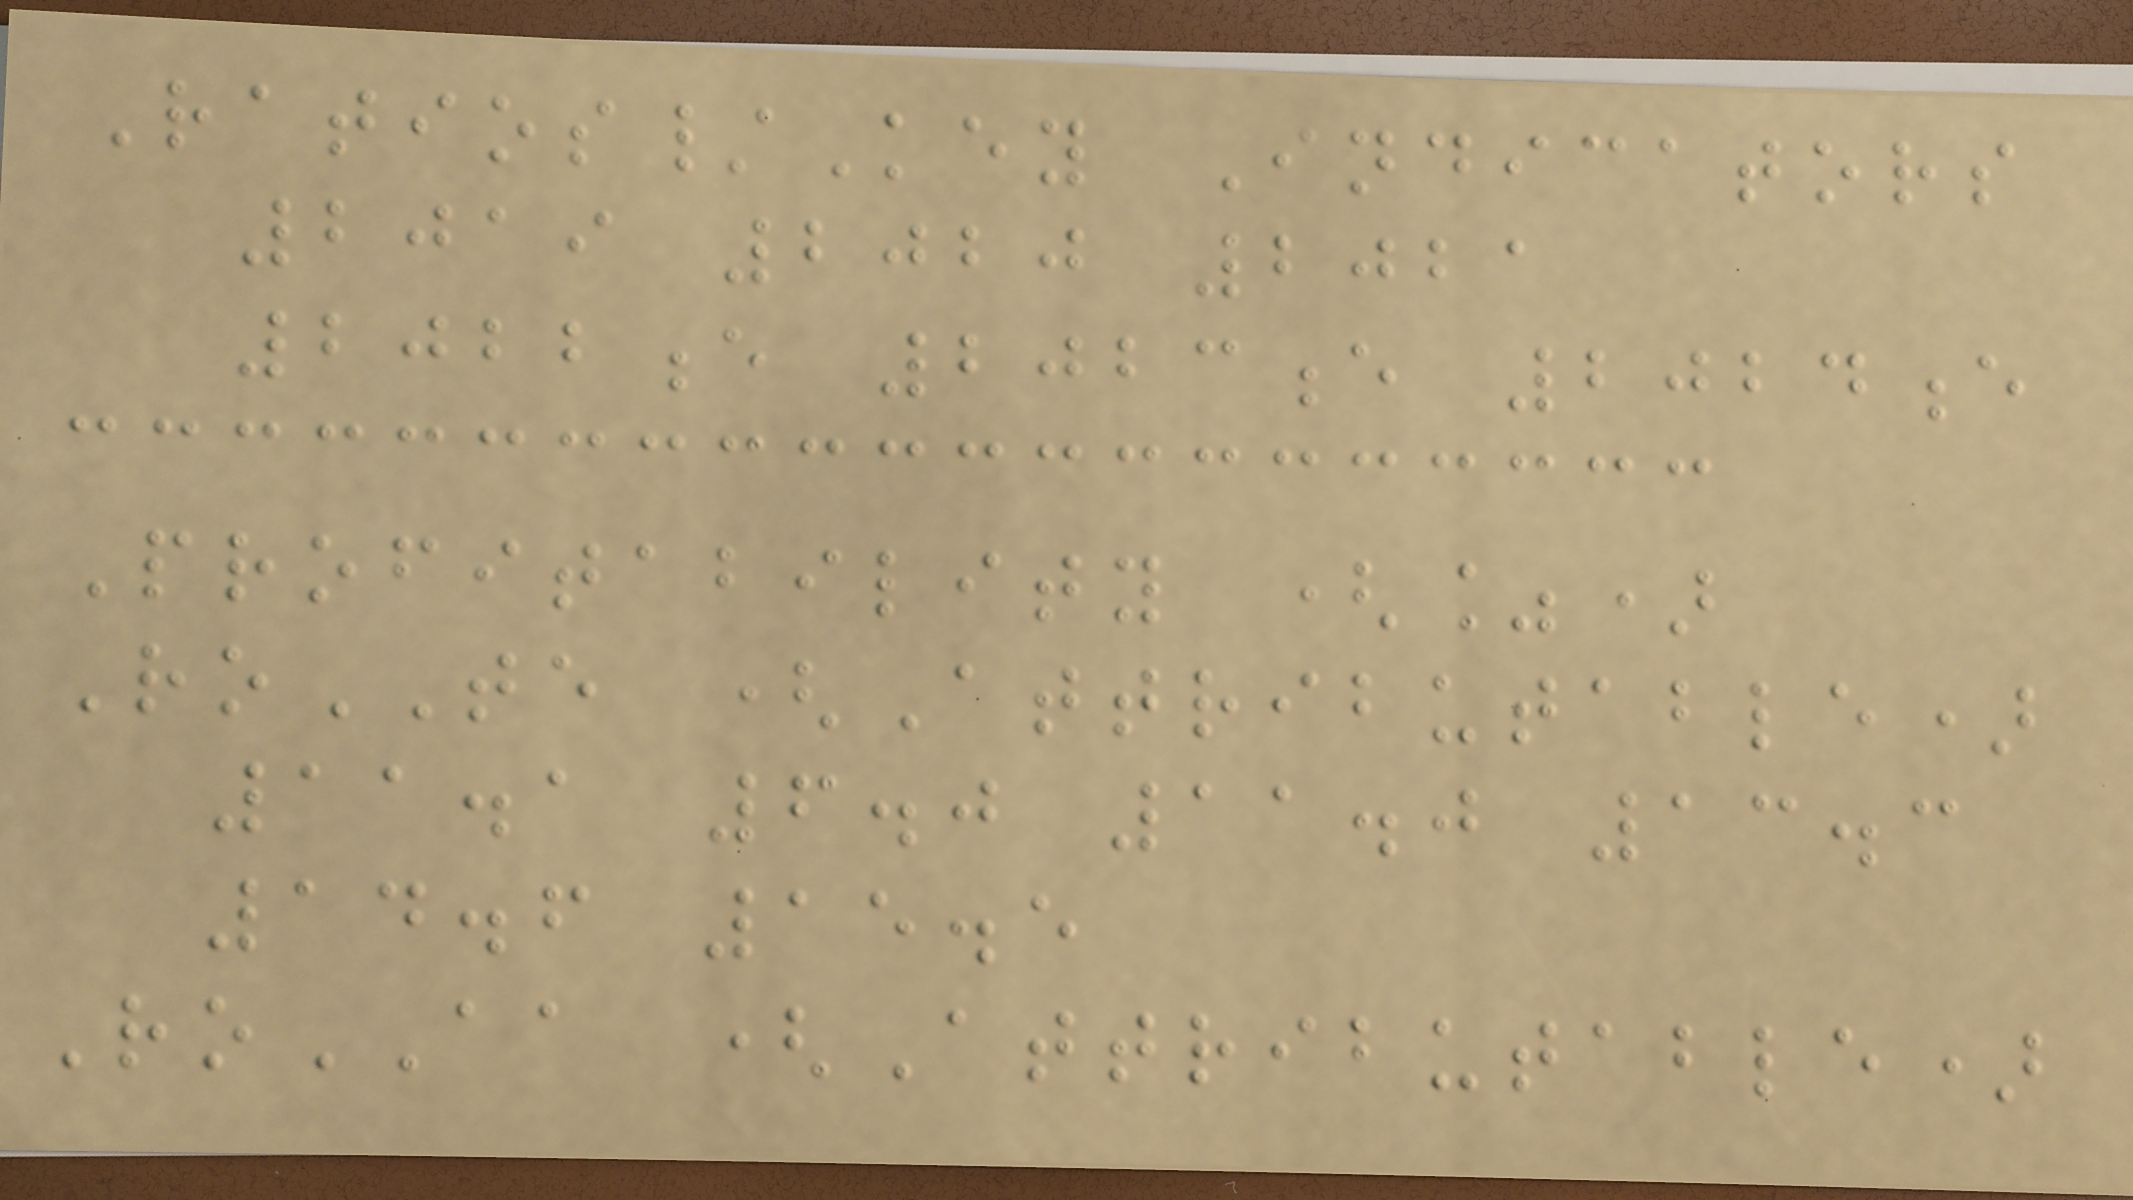Ratios/Key Indicators
2019 2020 2021
2022e 2023e 2024e
Profitability (%)
RoTE (Attributable)
11.1 6.0 11.0 13.3
14.6 15.5
RoAA (Attributable)
